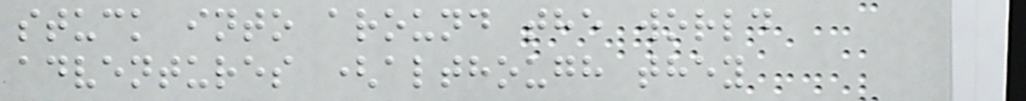stuck into around the world
adventures (although they
